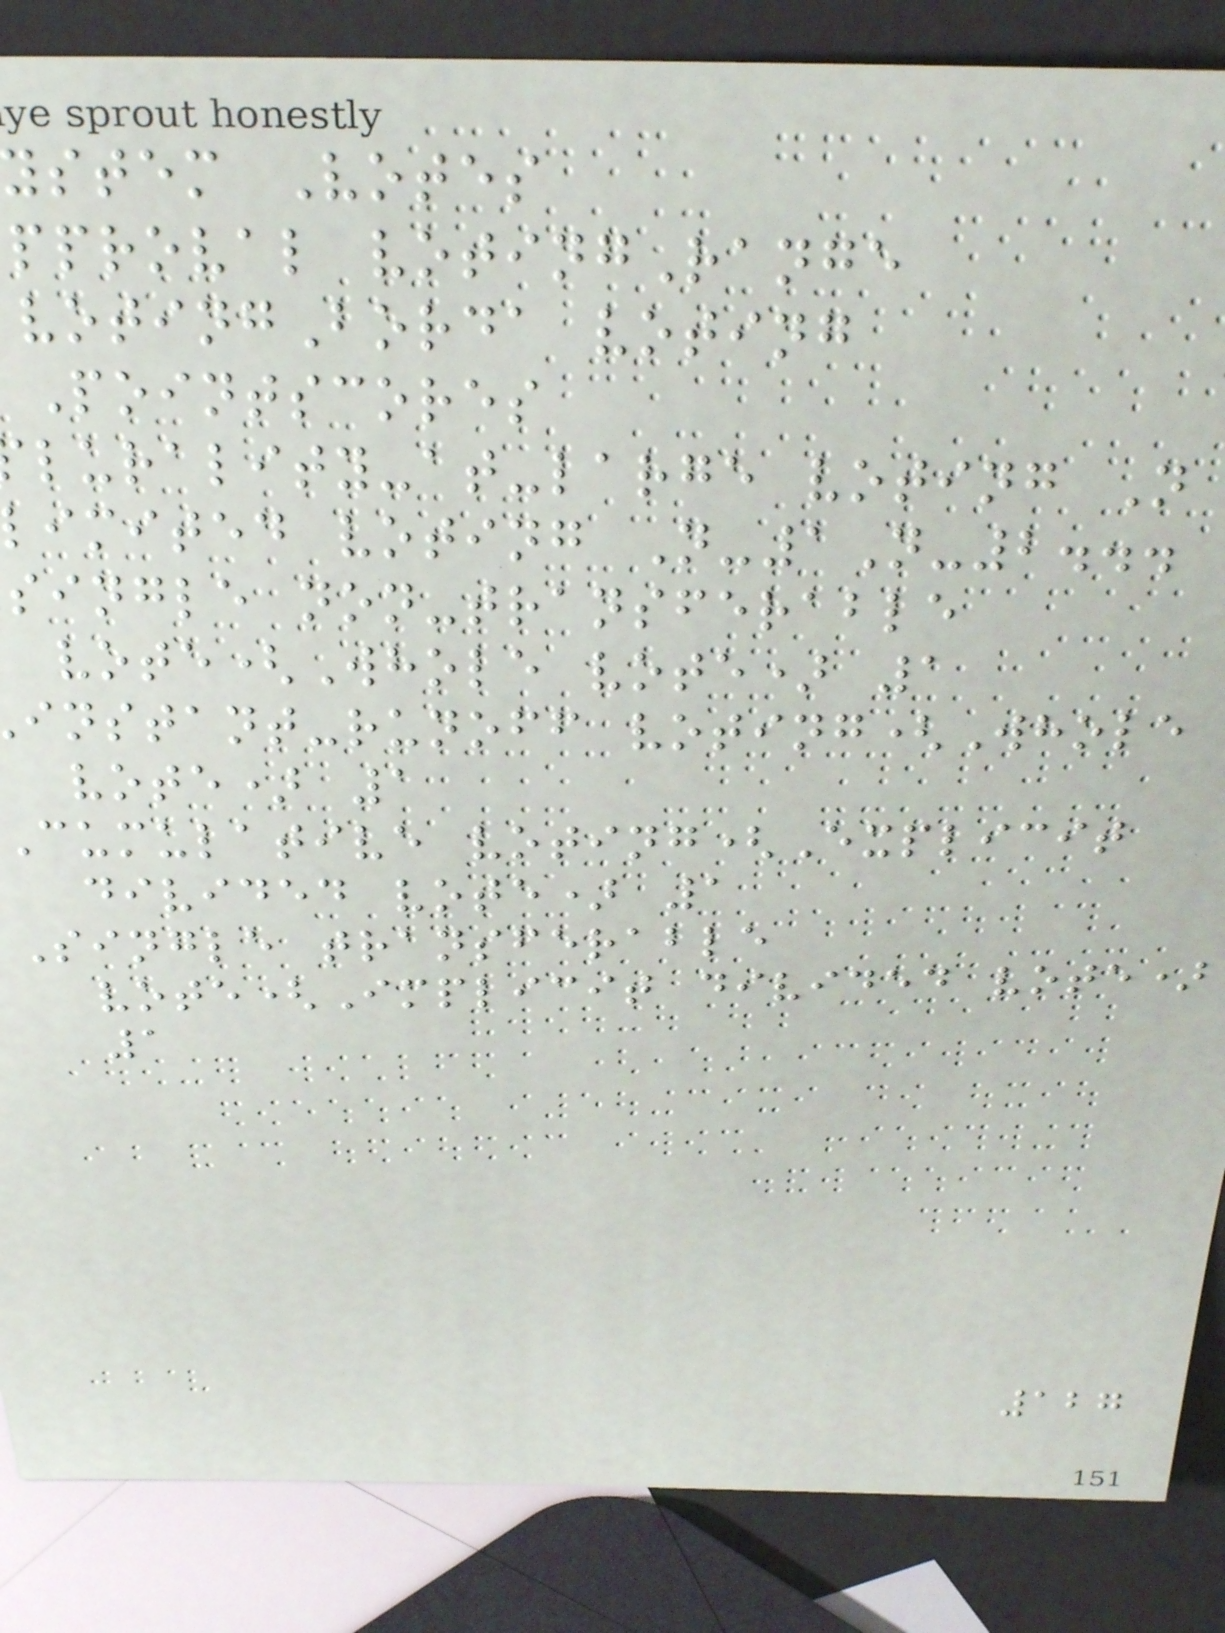ystem Votes
pproval votingRange
votingBorda voting
Pointscores
lurality-at-large voting N
limited voting N-1N-2...
single non-transferable
vote(Whole vote) 1
instant-runoff voting(Whole
vote) 1
cumulative voting(Explicit
divided vote) 1
Single transferable
vote(Implicit divided vote)
1
127
